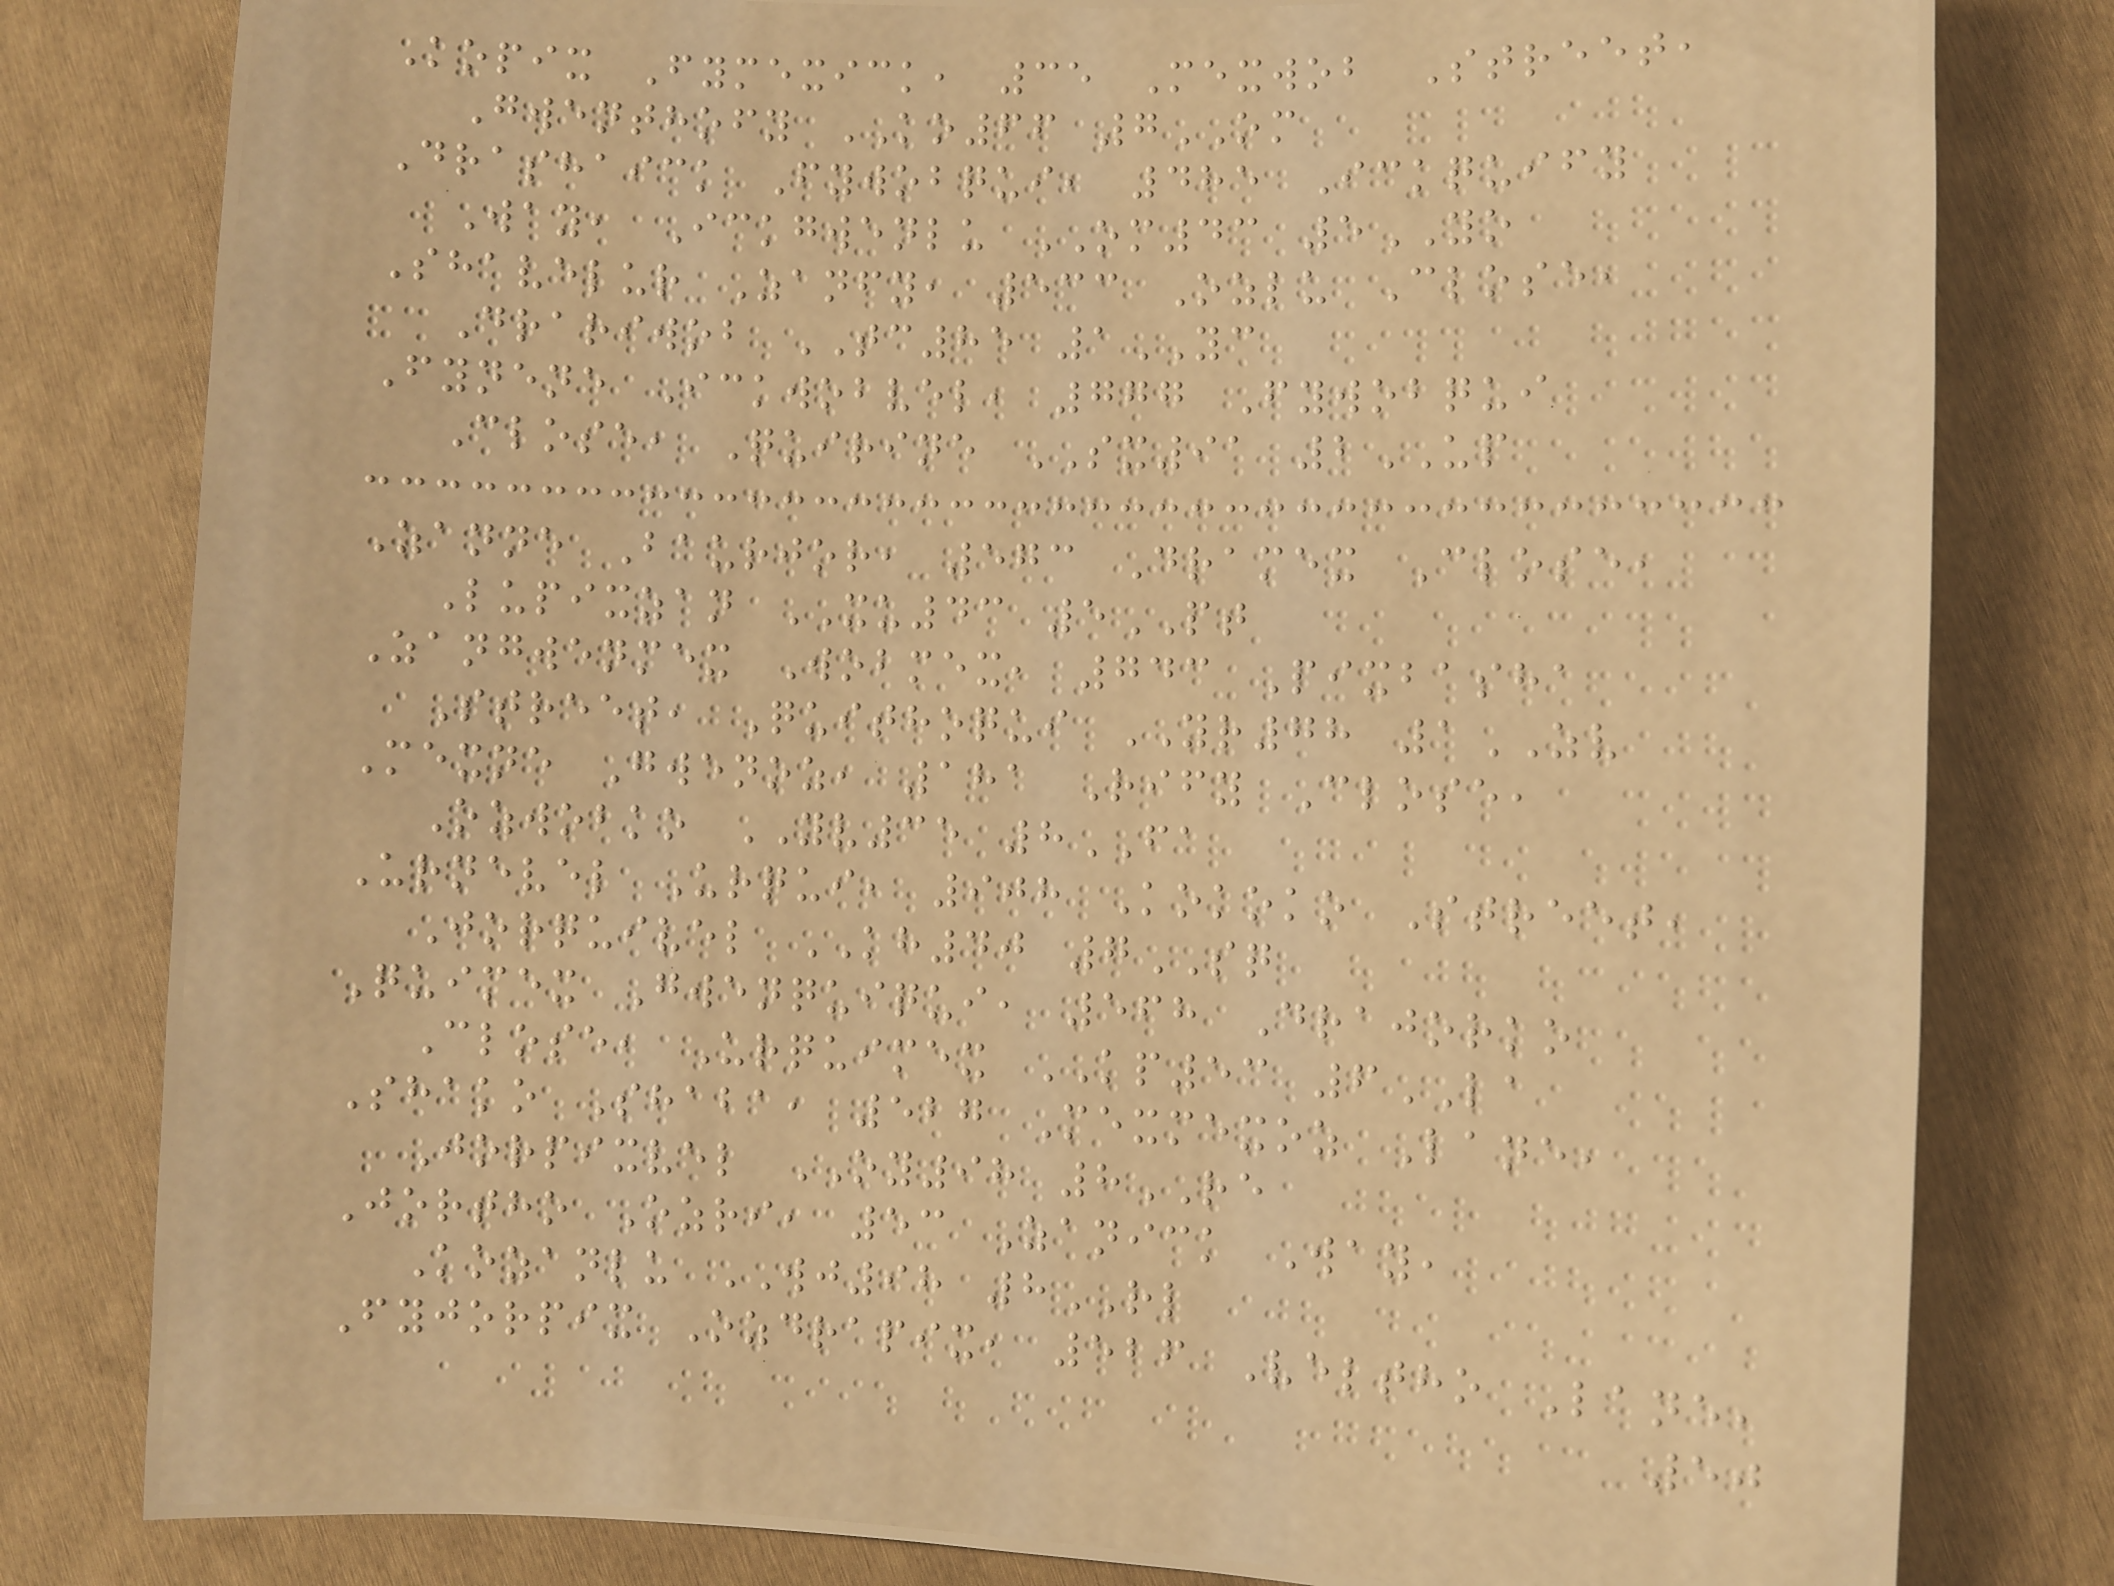Kopix Fymexick, 35 Mexwob Street,
Gwenthofy KO66 7OM
Drashaick Fywobqui, 485 Ickquify
Way, Ickgwenlu OM43 5YO
Shavelur Zanfy, 533 Ozlu Close,
Drariwob TC85 1YC
Fynene Ickwobvel, 777 Fywobqui
Close, Quirine SX91 2UP
Zanne Baurjor, 573 Dramex Close,
Lupixzan XU43 5PT
Zangwenmex Wobmex, 743 Pixbasha
Street, Quithoqui YR78 1ZV
Mexne Gwenoz, 181 Rify Close,
Ozwobko YV35 8FA
Urnevel Urqui, 908 Kokoko Street,
Jorquivel KH40 7SQ
Quimex Gwenquiqui, 568 Drajorko
Close, Urquimex KP53 6LA
Shako Shaba, 527 Mexmexoz Lane,
Jorpixvel OY98 8RE
Jortho Ozri, 53 Zanick Way,
Kozanlu WJ98 8RL
Fyjorpix Ozdrapix, 526 Veltho Lane,
50
